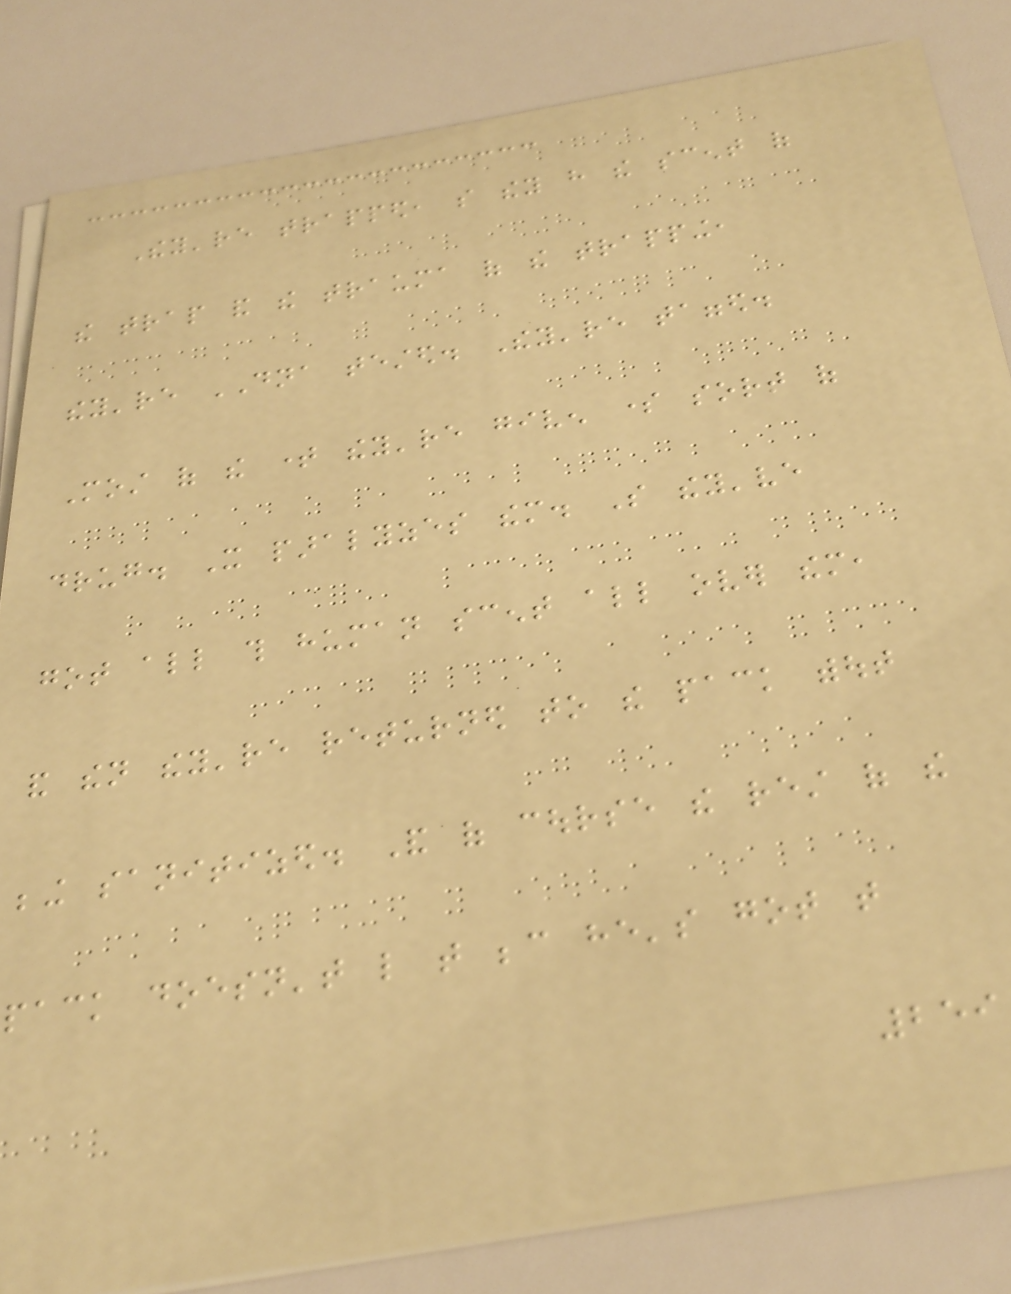They're trapped, so they have the scent of
the trap and the trauma of the trapping,
they're DNA tested. They're tagged.
Most of the time they're given some sort of
drug. It paralyzes them. So they've
got all this human scent all over them,
and then they're returned to the pack without
being sanitized. And of course the rest of the
pack doesn't like that because he's got that
259
